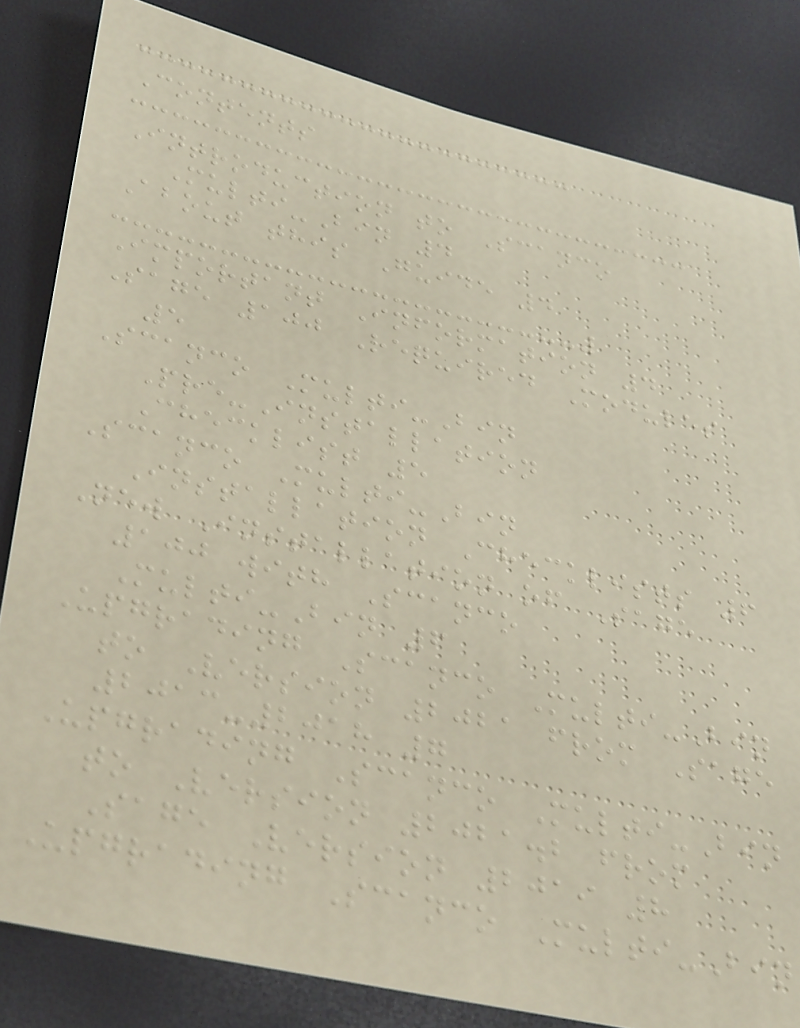Contents
Introduction to Scanco
Multi-Bin 4
About this Guide 4
Important Information 4
Sage 100 Required Modules
5
Scanco Multi-Bin
Pre-Installation
Checklist 5
Scanco Multi-Bin
Installation Checklists 6
New Installation of Sage
100 with Scanco
Multi-Bin 6
Upgrading Scanco Multi-Bin
to Version 2021 from Sage
2013-2018 7
Upgrading Scanco Multi-Bin
to Version 2021.2 from
Sage Version 2019 8
Upgrading Scanco Multi-Bin
